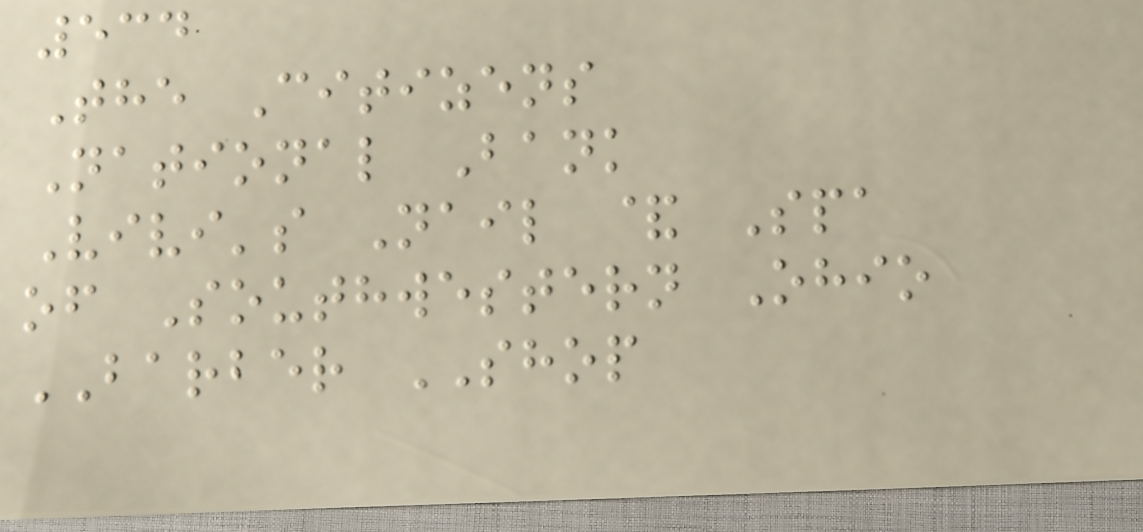534
The Citizens
National Bank
Vivi's Nail & Spa
of Southwestern Ohio
BARBER SHOP
